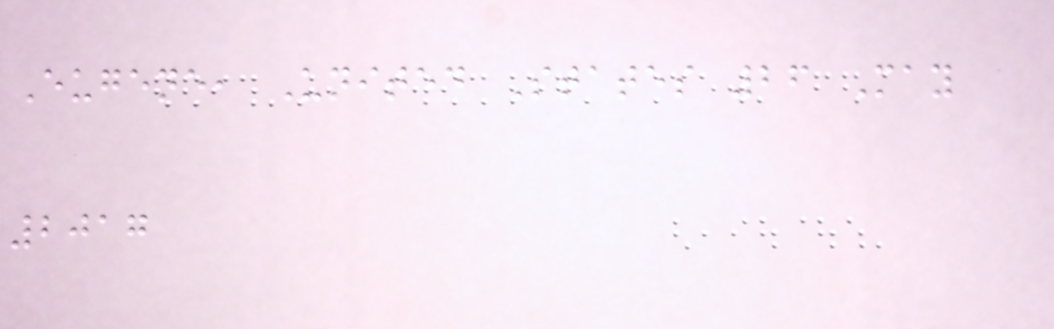Eugene, United States 26 May
2017
